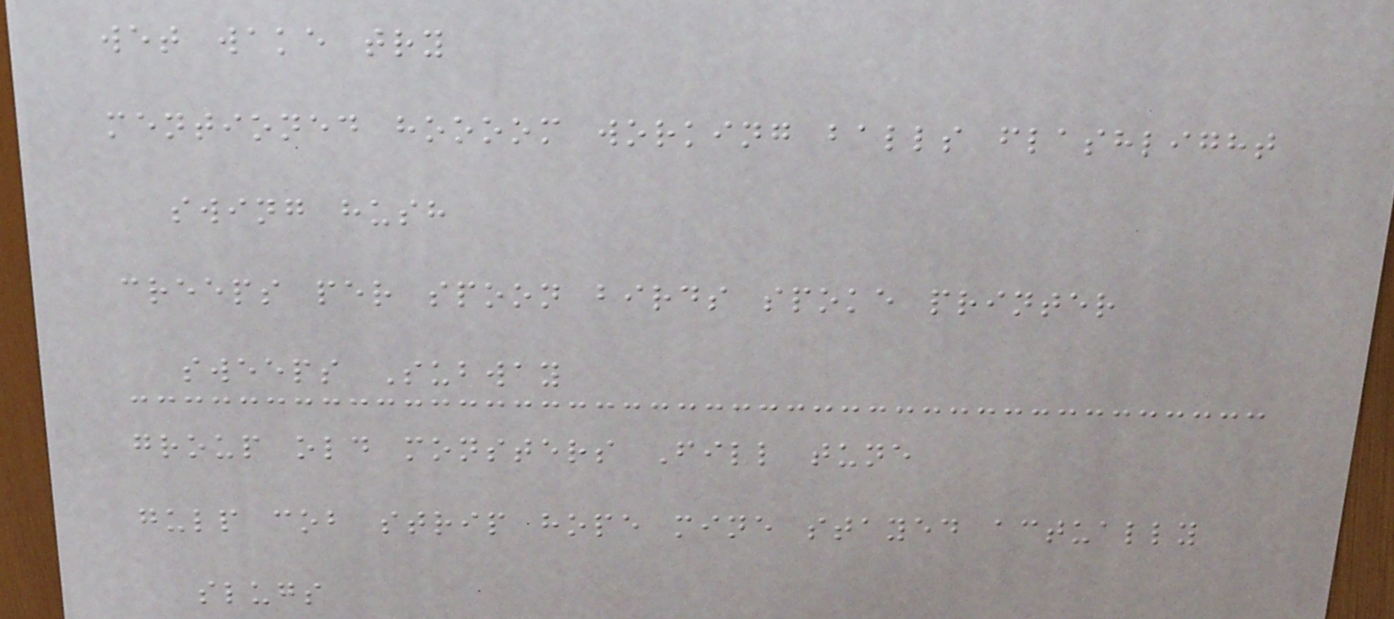wet wake try
mentioned hoooom working balls flashlight
swing hush
creeps per spoon birds spoke printer
sweeps Subway
group old monsters Fill tune
gulp cob strip hope mine stayed actually
slugs
